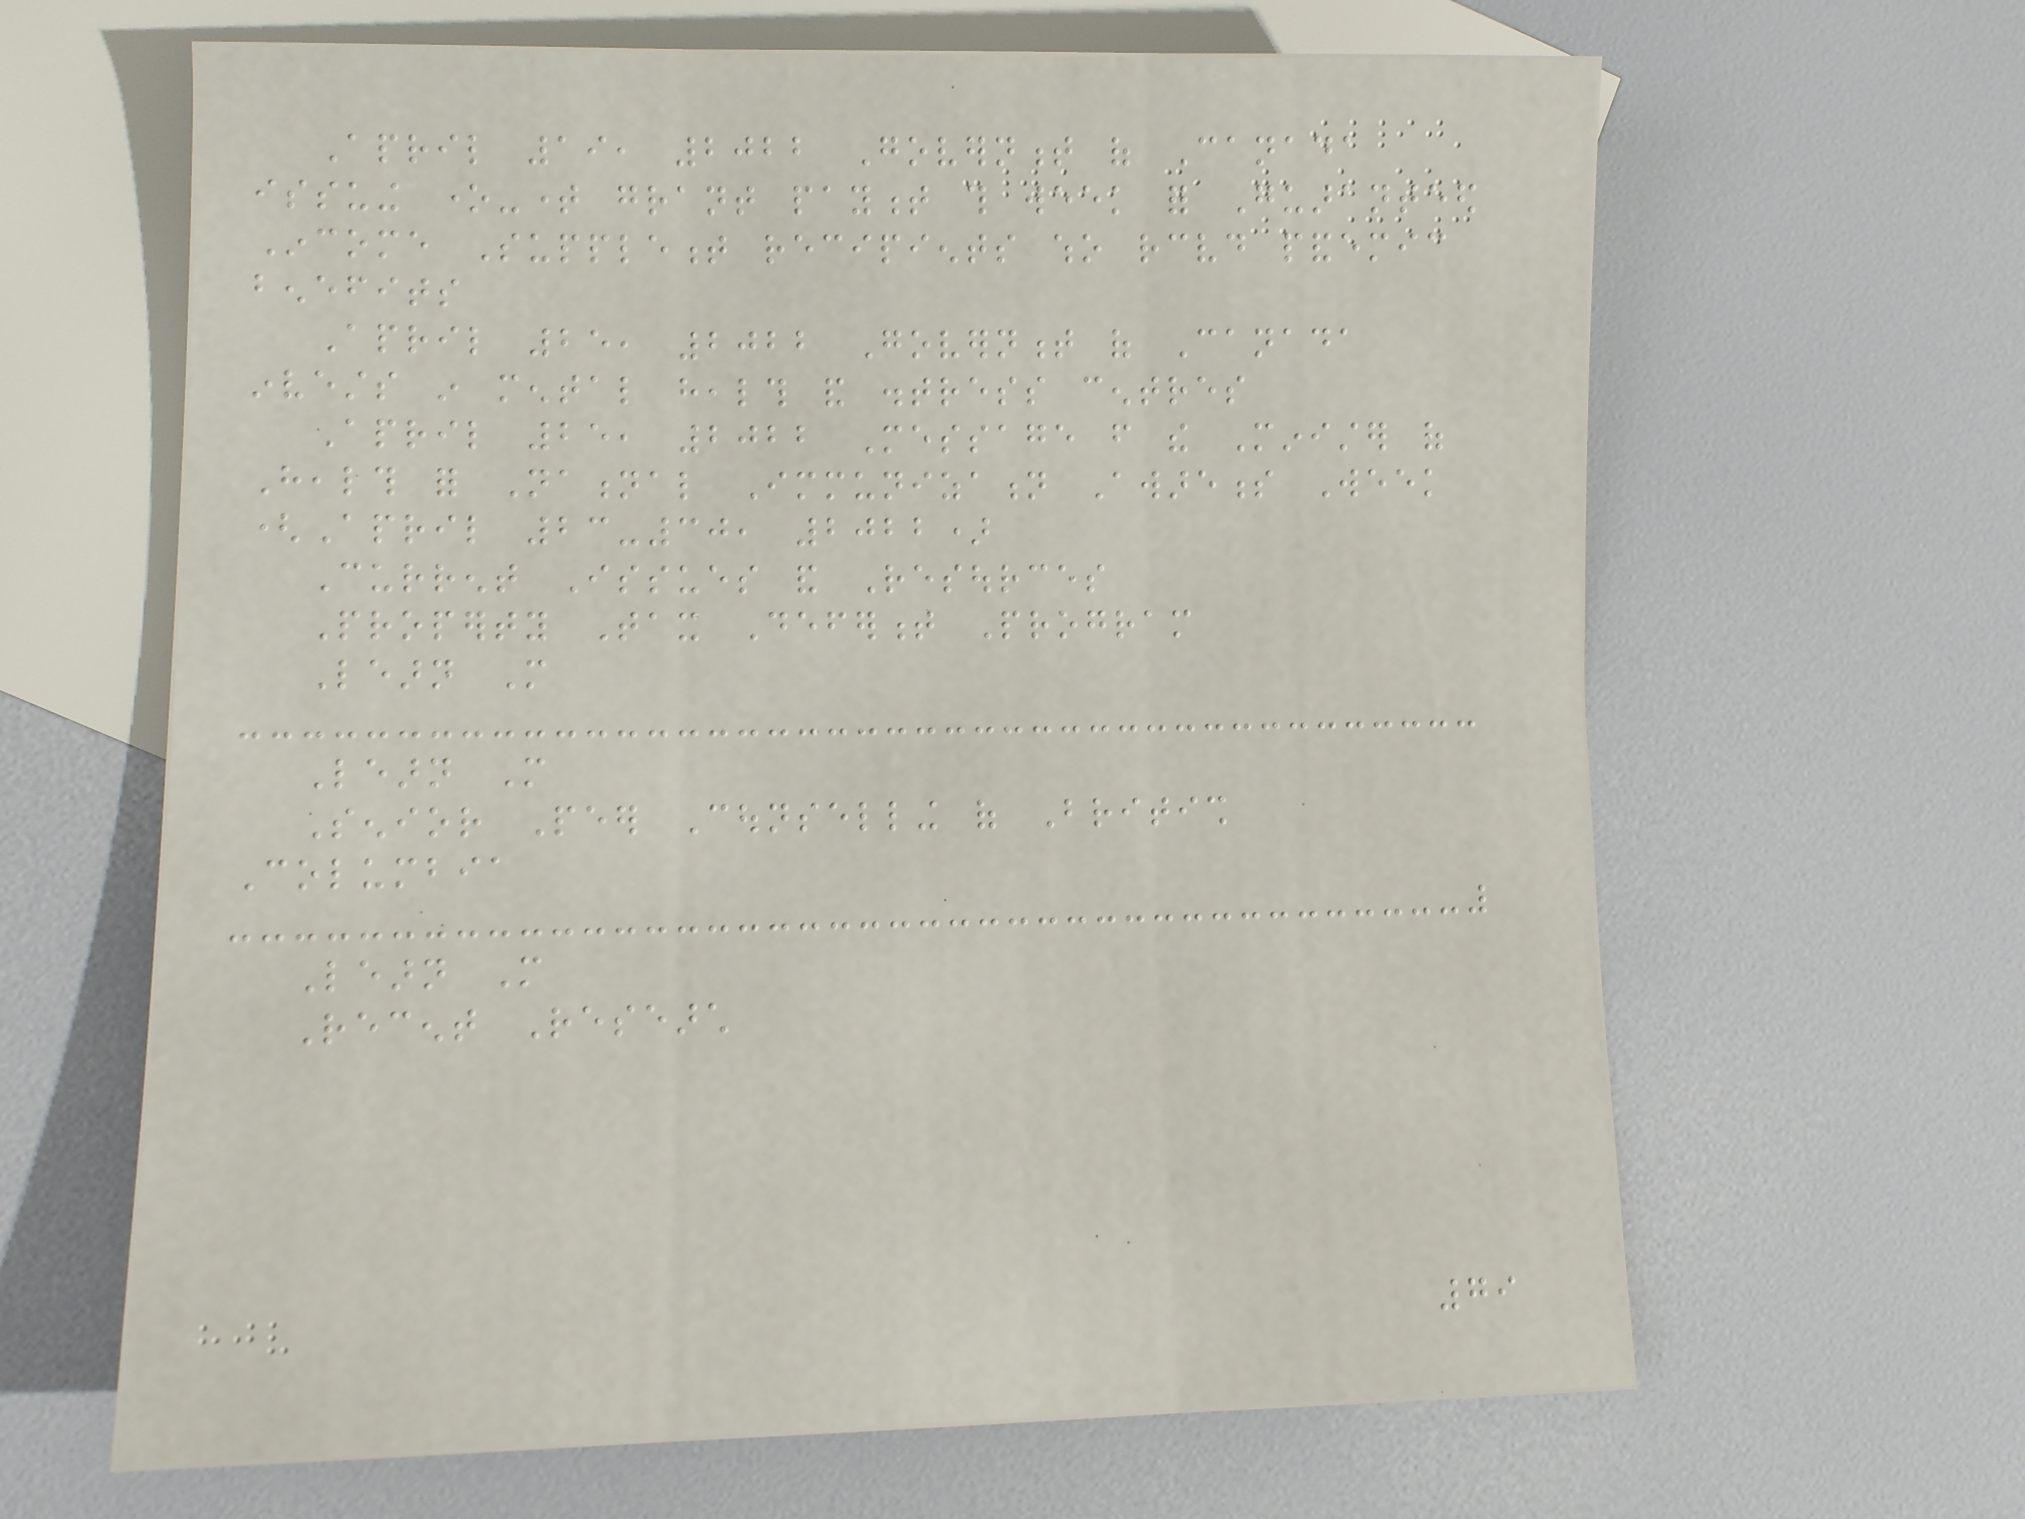April 19, 2022 Government of Canada
issuing one-time grant payment this week for Guaranteed
Income Supplement recipients who received pandemic
benefits
April 25, 2022 Government of Canada
invests in mental health and distress centres
April 25, 2022 Message from the Minister of
Health for National Immunization Awareness Week
(April 23-30, 2022)
Current Issues and Resources
Property Tax Deferment Program
Learn More
Learn More
Senior Peer Counselling of British
Columbia
Learn More
Recent Research
79
